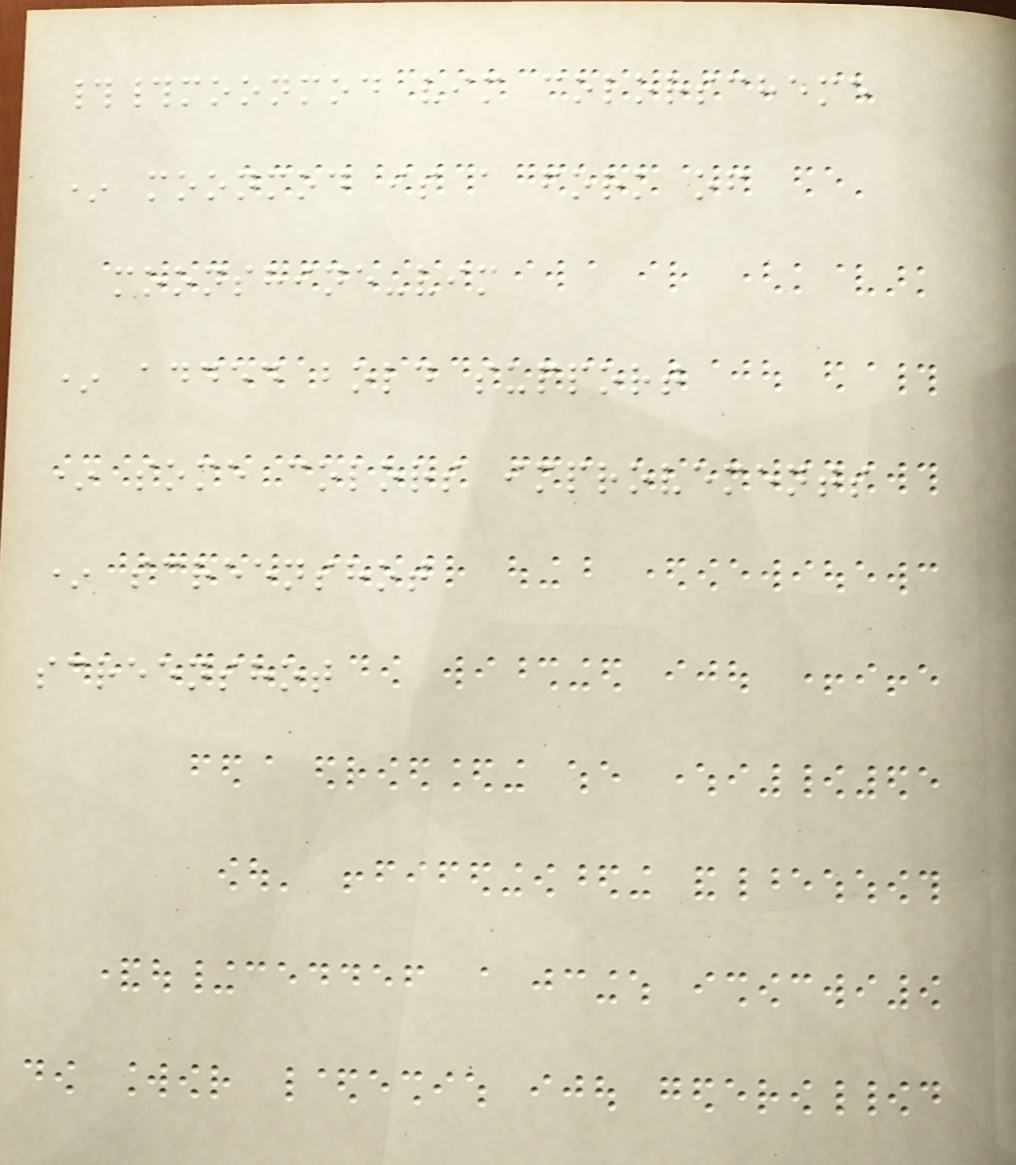##moonmod vim colorscheme
* moonmod is a fork of
moonshine-vim
* added bold support
* some colors improvements
* screenshot
screenshot
